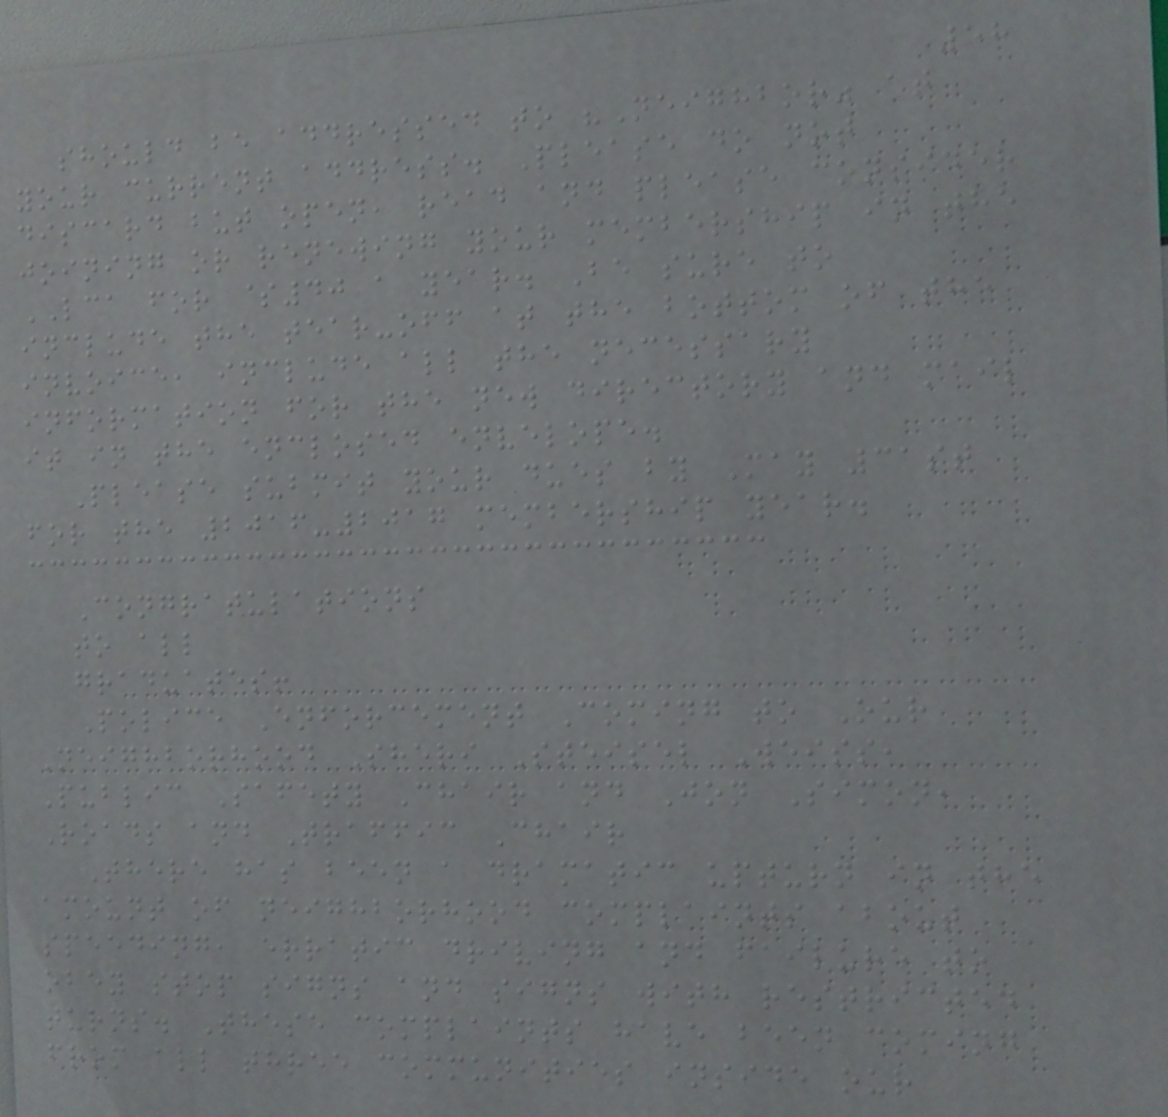58
should be addressed to "Neighbor" at
your current address. Please do not
discard but open, read and please consider
joining or renewing your membership in the
LCA for $40 a year. Be sure to
include the tear-off at the bottom of the
invoice, include all the necessary
information for the new directory and mail
it in the enclosed envelope.
Please submit your dues by May 31st
for the 2016-2017 membership year.
Congratulations
to all
graduates!
Police Enforcement Coming to Our
Neighborhood Sheri Steisel Weiss,
Public Safety Chair and Jon Simon,
Roads and Traffic Chair
There has been a dramatic upturn in the
amount of neighborhood complaints about
speeding, erratic driving and failure to
obey stop signs and signs with restricted
turns. These complaints have been coming
from all three communities inside our
